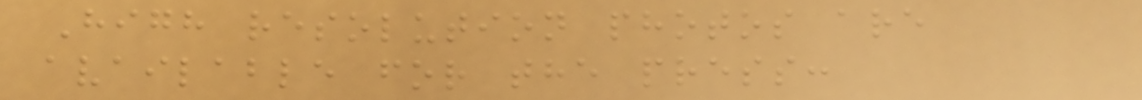High resolution photos are
available for the press:
